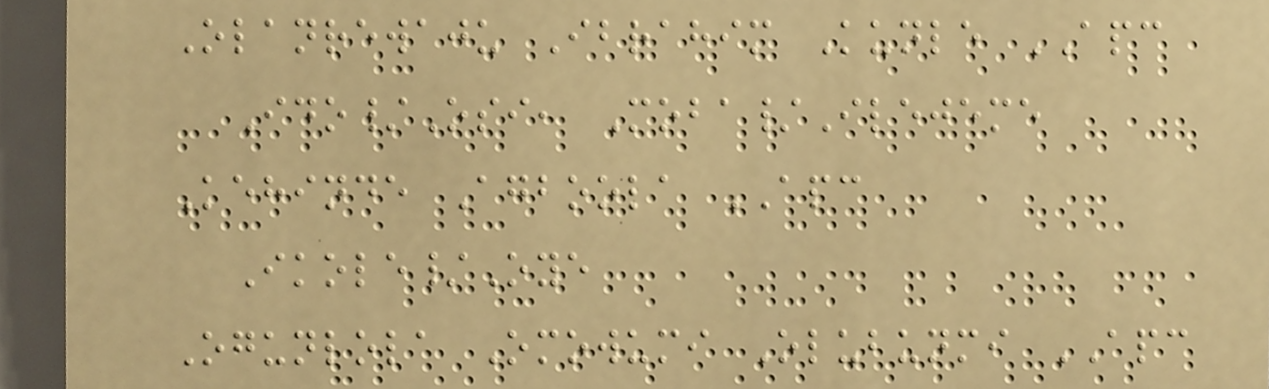Olanrewaju Ibrahim Kunle APC
Ido/Osi, Moba/Ilejeme
Kehinde Agboola APC
Ikole/Oye
Ogunlola Omowumi Olubunmi APC
